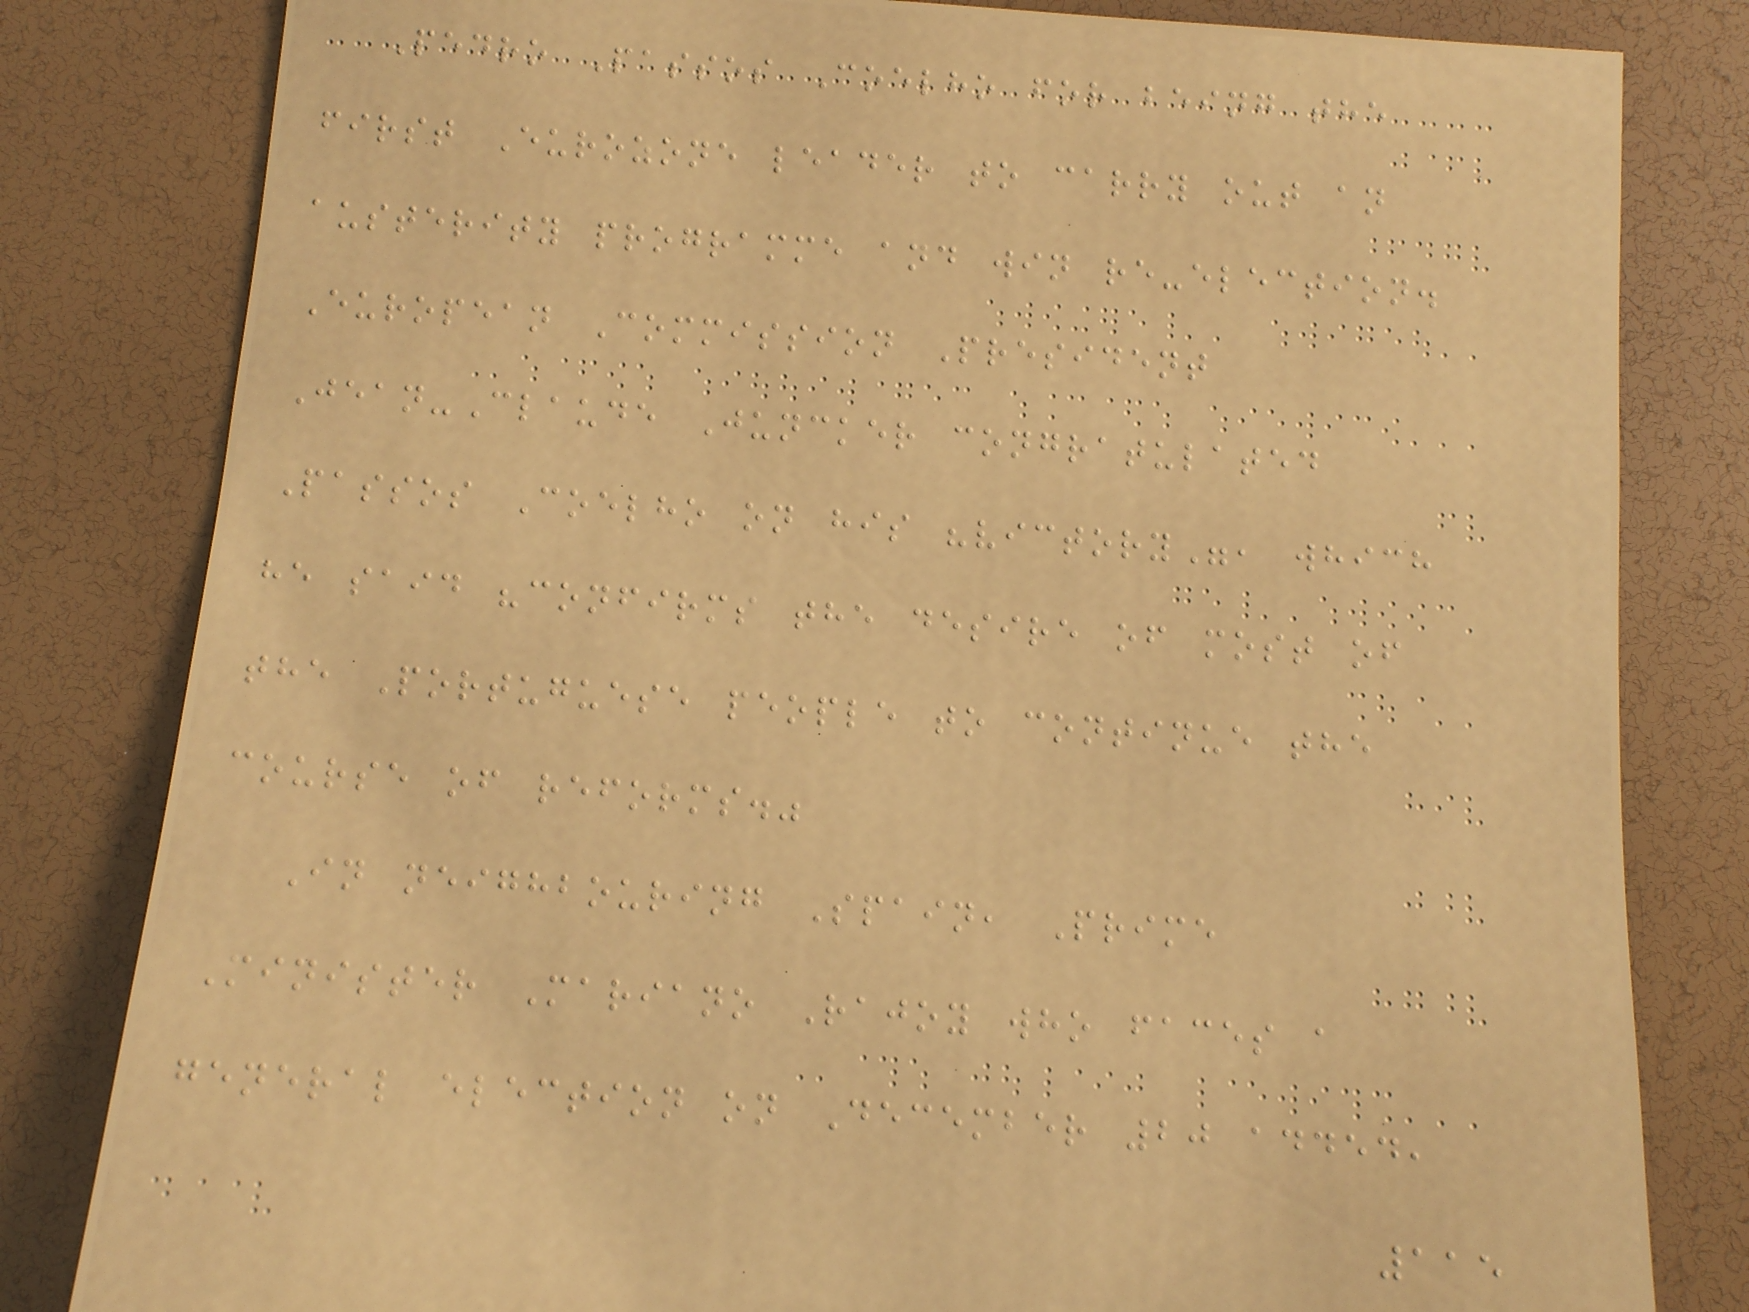Pedro Passos Coelho for being the
first Eurozone leader to carry out an
austerity programme and win re-election.
European Commission President
Jean-Claude Juncker congratulated
Passos Coelho on his "victory", which
he said "confirms the desire of most of
the Portuguese people to continue the
course of reforms."
In neighbouring Spain, Prime
Minister Mariano Rajoy who faces a
general election on December 20 added,
115
